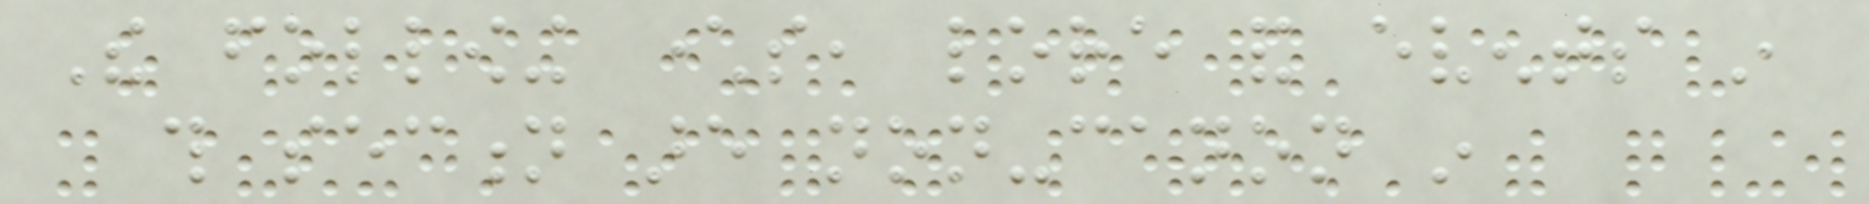The following characters, lore and events in
this section are non-canon in
